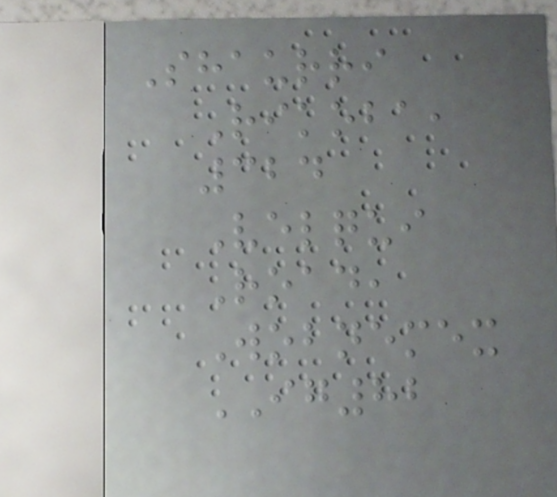Shaurri
Rikoba,
324
Velqui
Road,
Wobnemex
IG82
